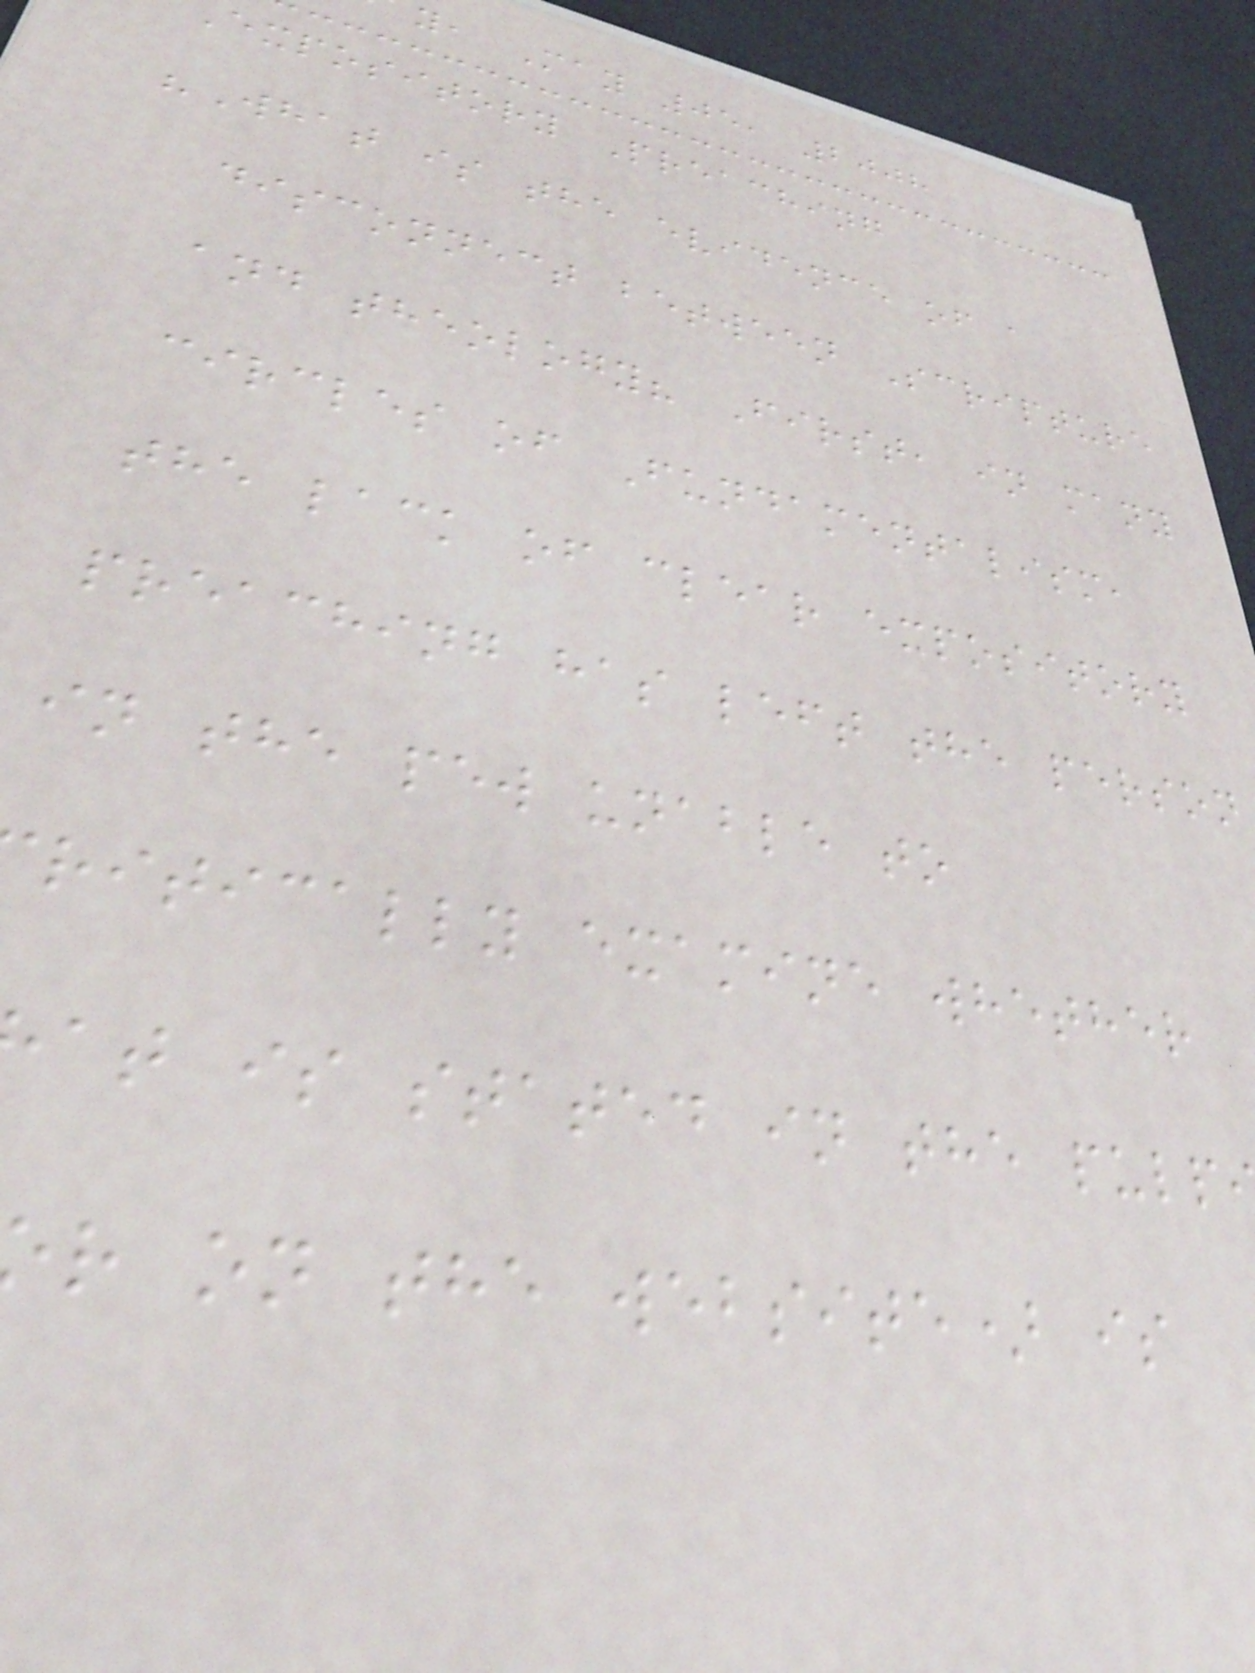y, May 05, 2008
expository Preaching
"What is the evidence of a
disconnect between Scripture
and theology? First, in many
circles of Fundamentalism,
the lack of clear expository
preaching has left the person
in the pew unable to
ritically examine whether
at is stated in the pulp
r on the website) is
